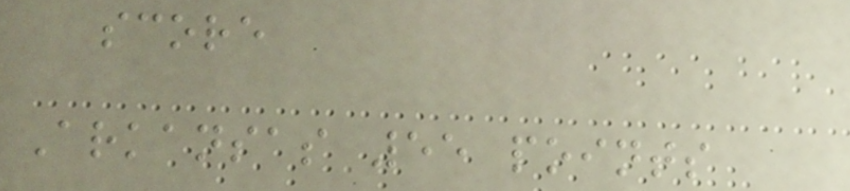score
Arkansas 55 points
